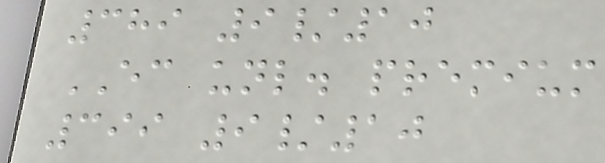389 9/10
EC unl. premium
399 9/10
